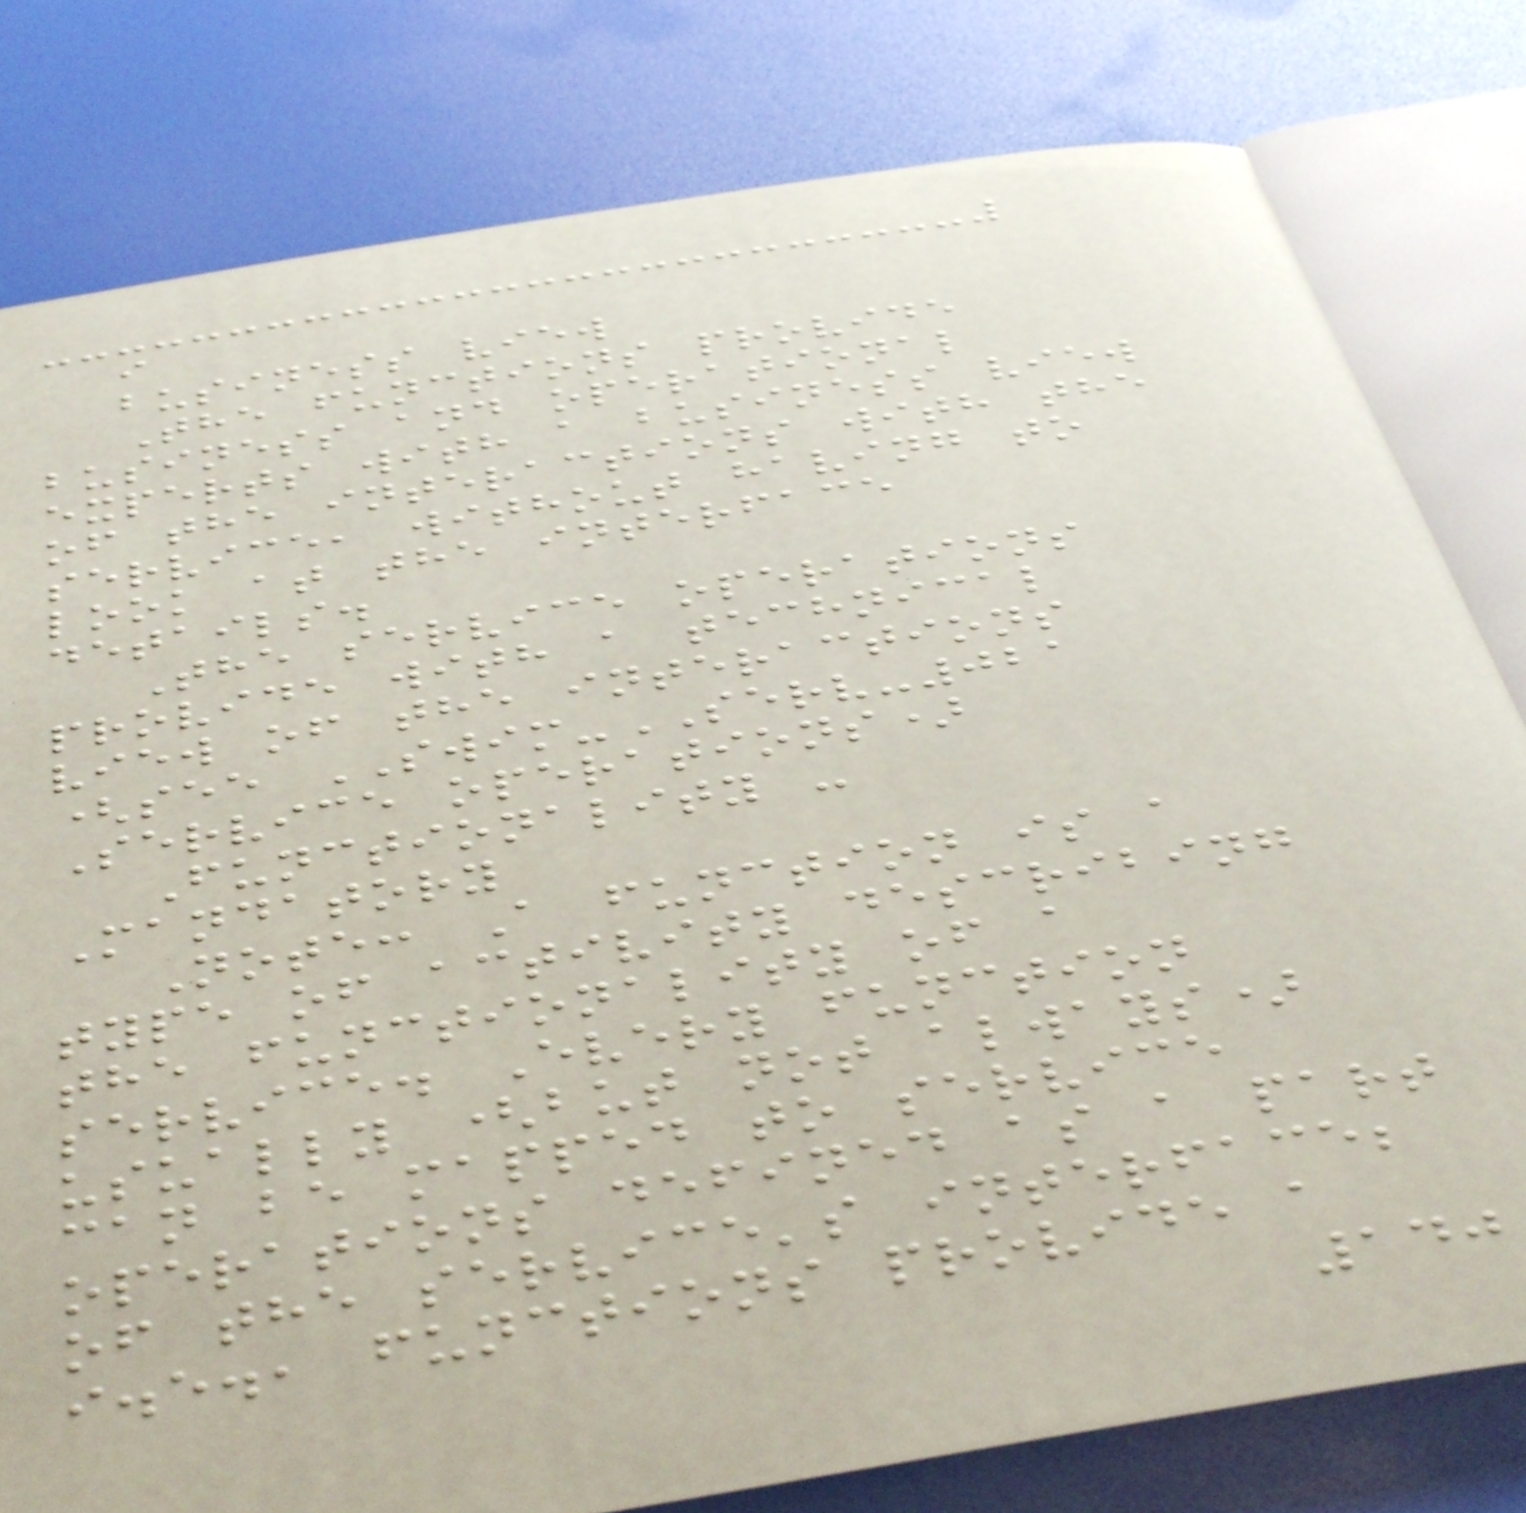i
business view
The functions provide
business and operational
experts with a business view
of the interactions with the
service, without having to
look at the interface
details.
The service operations
provide with a technical
view of the interactions
(see SWIM-SERV-021
Service operations)
Functionality -
Mandatory
Note: A function is a
type of activity describing
the functionality of a
service. Every function
usually (but not always)
can be mapped to service
operations defined as a part
of the service's interface;
i.e., functions provide a
140
